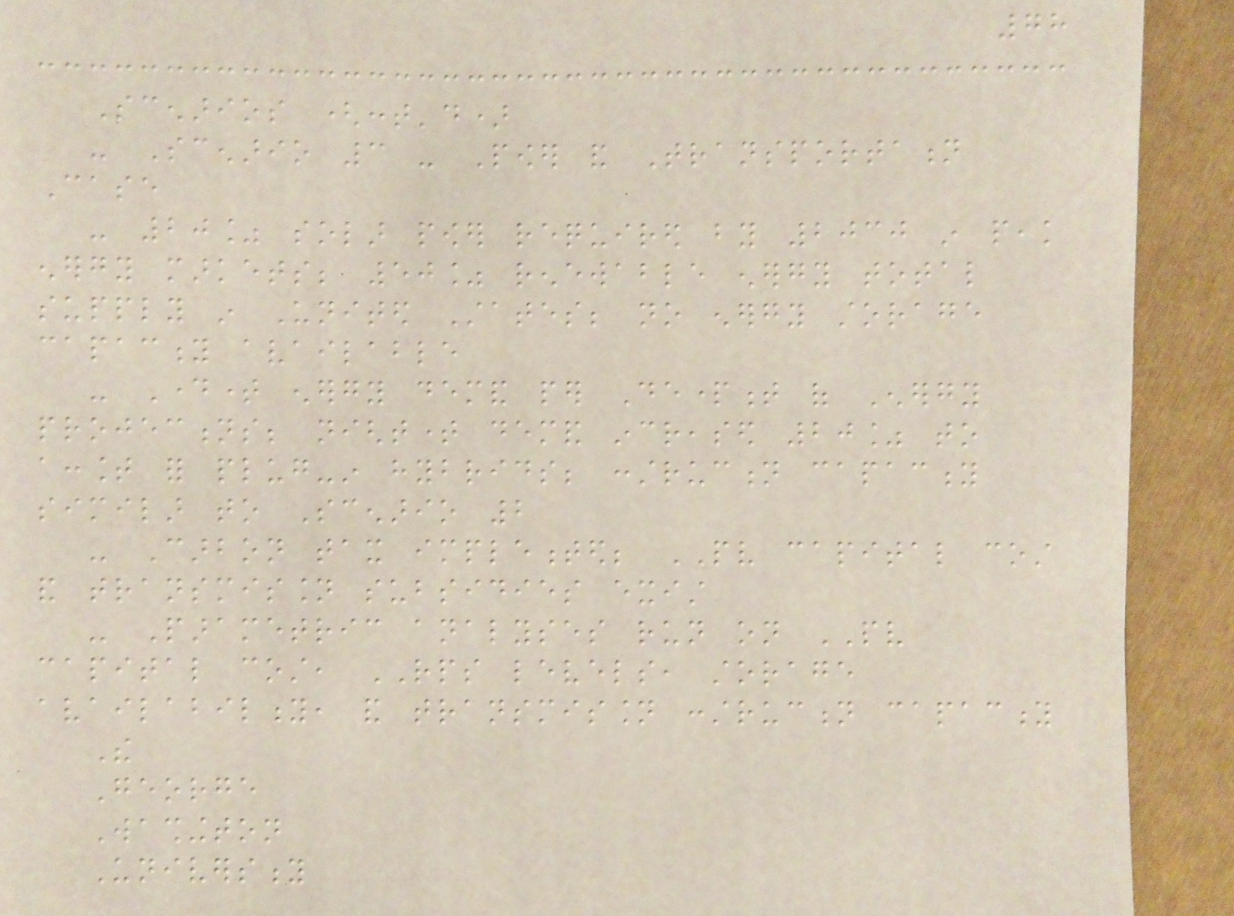78
Scenarios (cont'd)
- Scenario 3 - Power and Transportation
Case
- 20% solar power required by 2030 in peak
energy markets; 50% renewable energy total
supply in United States; no energy storage
capacity available
- Daytime energy demand per Department of Energy
projections; nighttime demand increased 20% to
account for plug-in hybrids; construction capacity
similar to Scenario 2
- Carbon tax implemented; PV capital cost
and transmission subsidies exist
- Parametric analyses run on PV
capital cost, RPS levels, storage
availability, and transmission construction capacity
The
George
Washington
University
